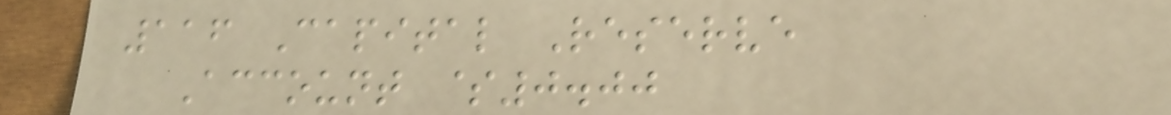116 Capital Reserve
Account $0.00
